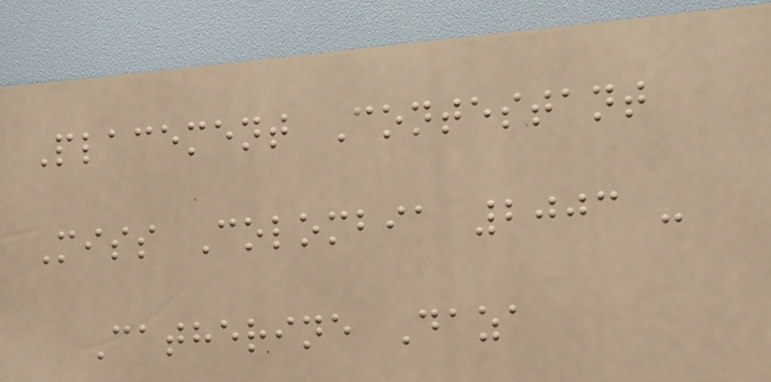Placement Contestant
Miss Colombia 2003 -
Catherine Daza
